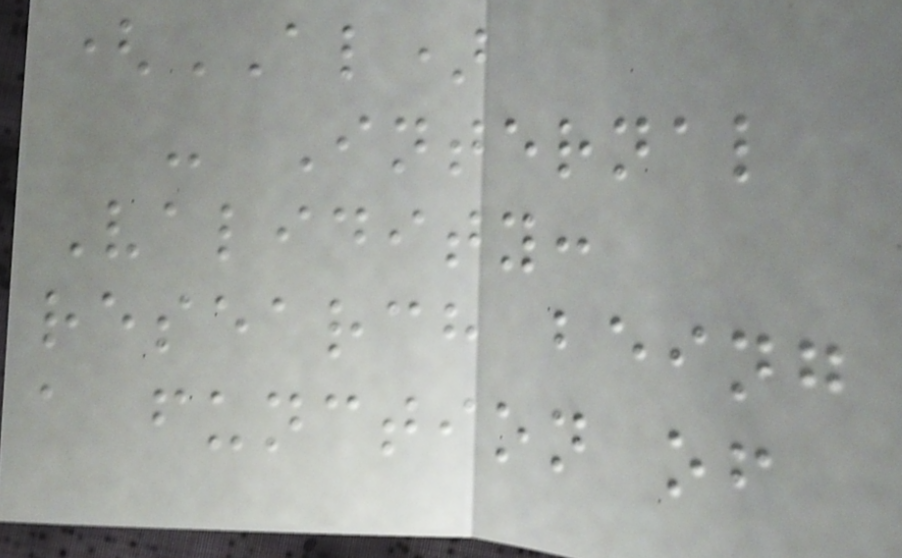(AL)
- Internal
Validity:
research being
a function of
